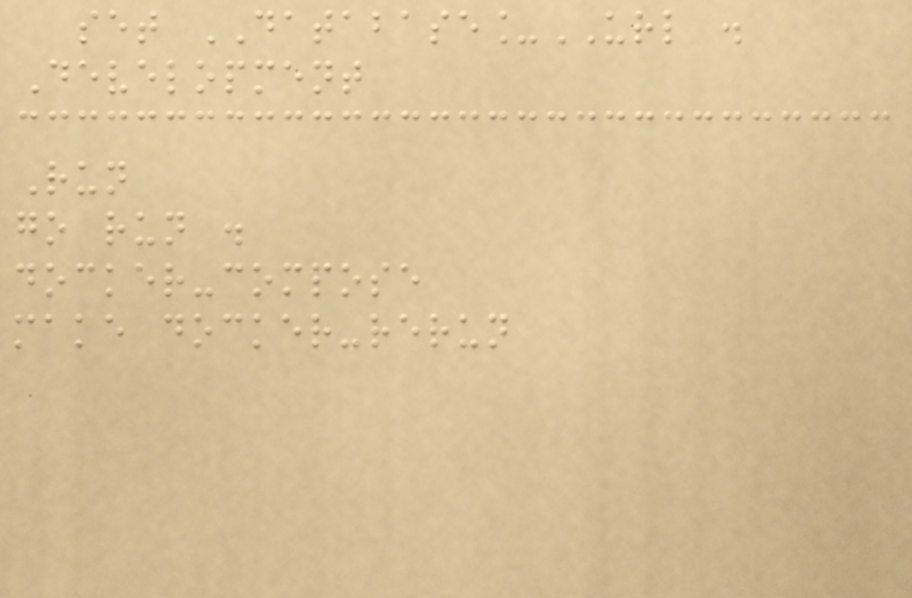set DATABASE_URL .
Development
Run
go run .
docker-compose
make docker-rerun
